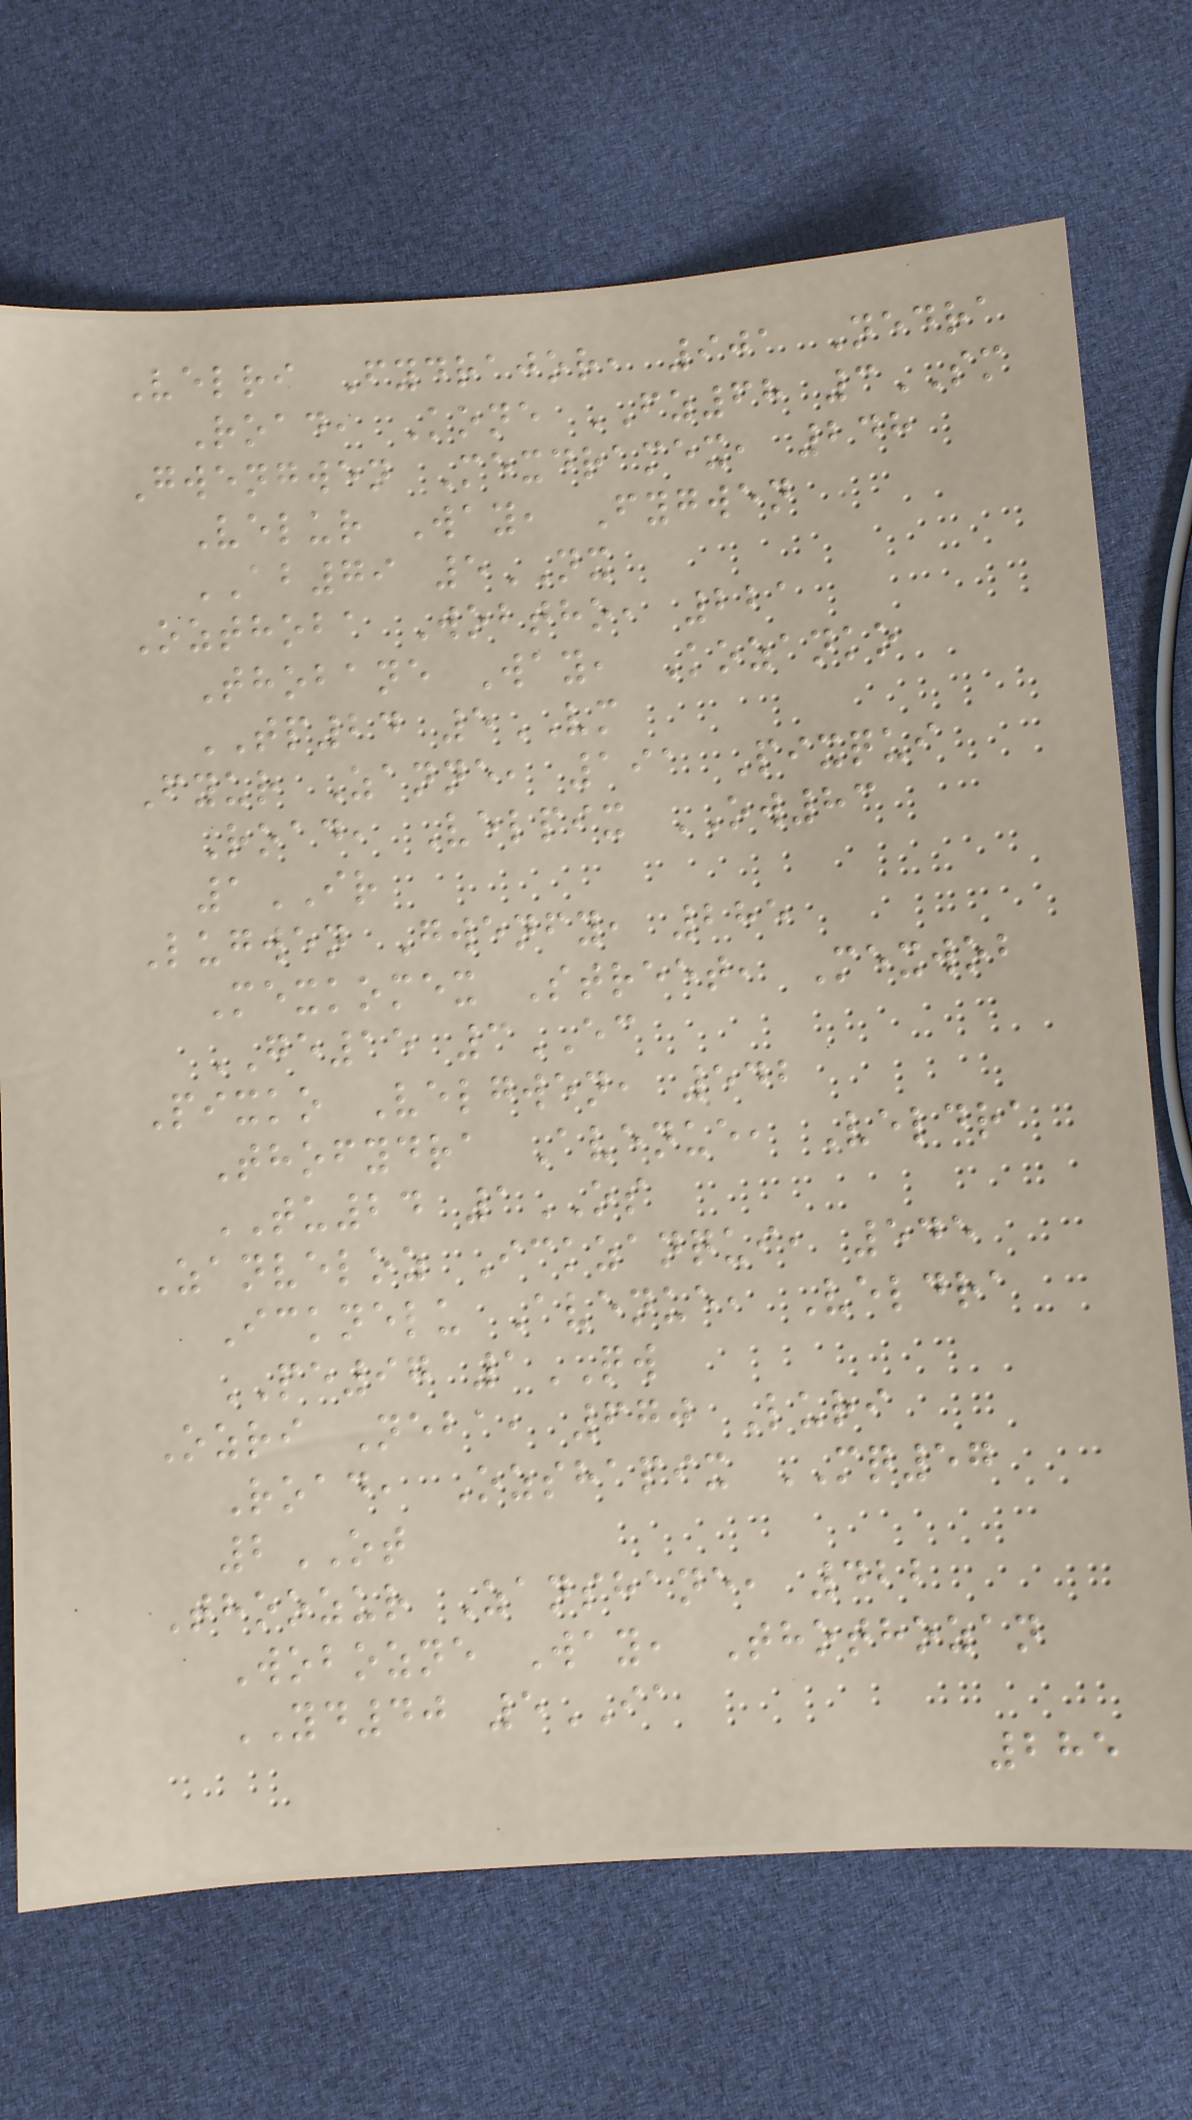Velri Fydrajor, 901 Nedra
Road, Kone FZ68 3SM
Gwengwen Mexdramex, 248
Velur Way, Fygwen
AB79 5NX
Ozthoba Wobtho, 221
Thobane Way, Kozanko
TP24 5VM
Fyur Zanne, 191 Pixqui
Road, Velpix OW83
1IR
Lugwen Gwenfy, 285
Mexkomex Street, Mexwob
GE15 3EC
Pixko Velgwen, 542
Thofydra Avenue, Veldra
TU24 1OS
Zanveloz Ickzanqui, 545
Icknelu Avenue, Veldra
PE97 1QW
Ozri Neba, 670 Luri
Road, Ozshapix MQ57
2OT
Thoozur Zanshane, 422
Wobozne Way, Thothozan
YD40 5IA
285
